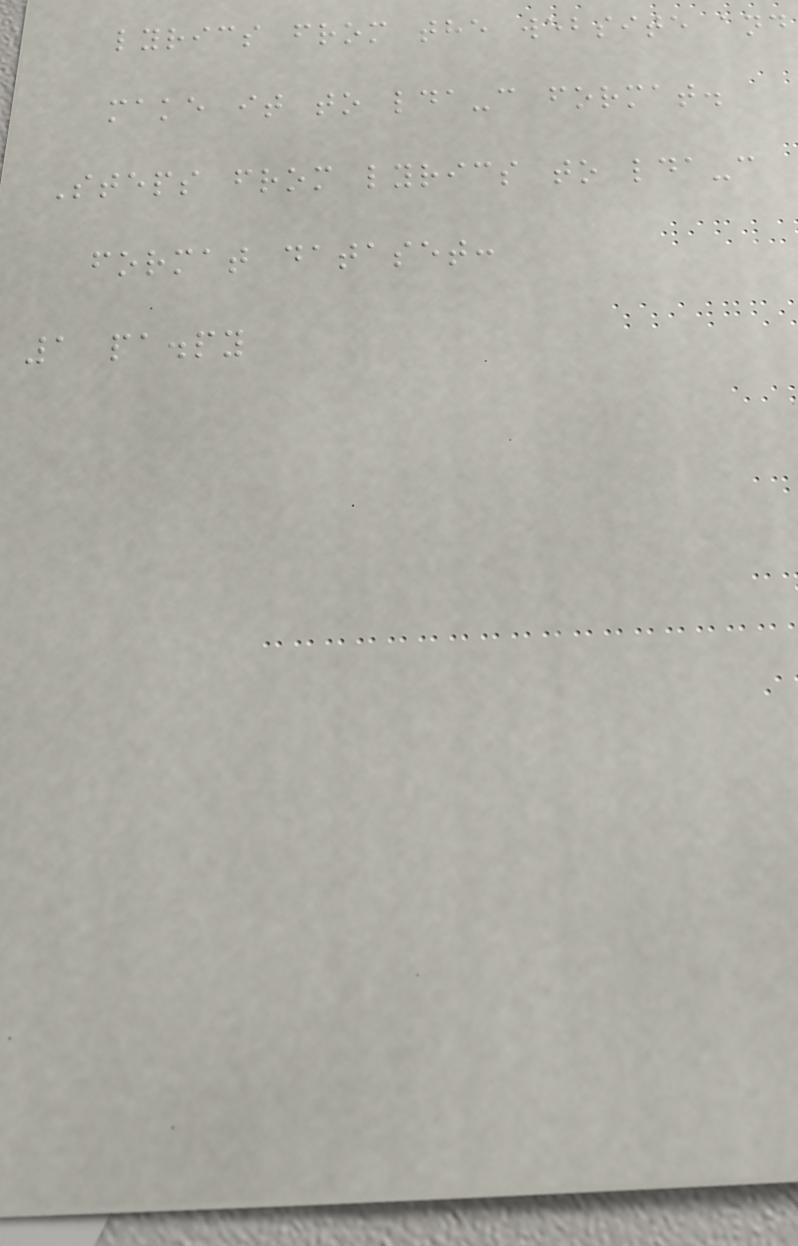lyrics from the website and
make it to lda-c format.
Steps from lyrics to lda-c
format dataset:
1 pa.py
